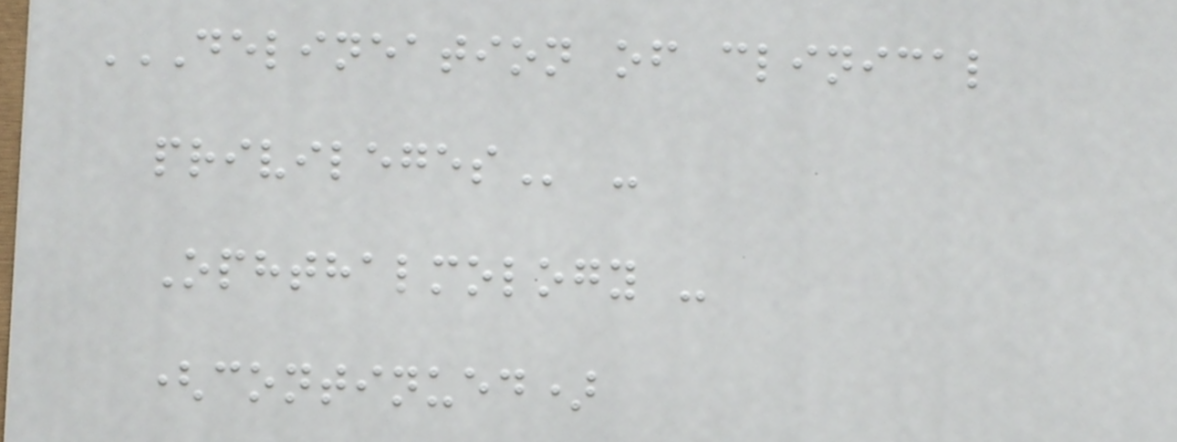DELINEATION OF CLINICAL
PRIVILEGES -
Ophthalmology -
(continued)
